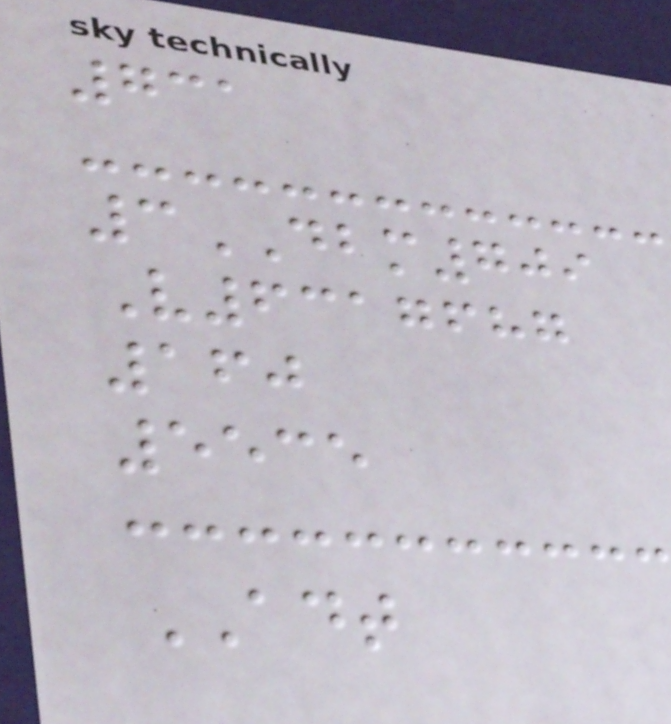731
3DBM709
V6317687
160
5535
ADT
